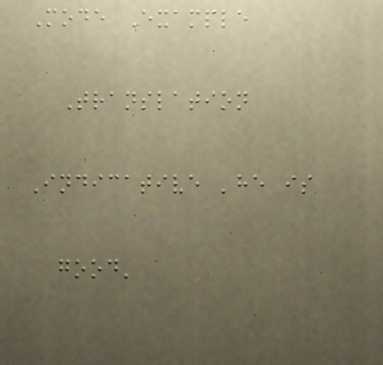Mode Example
Translation
Indicative 'he is
good'
